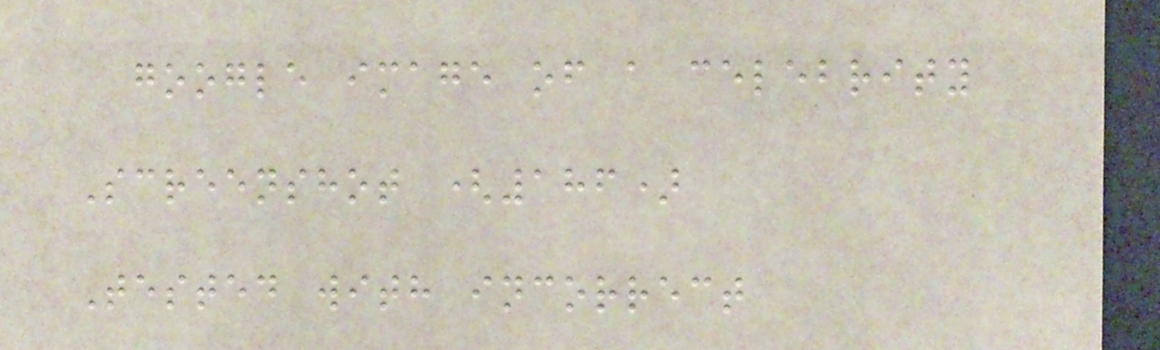google image of a celebrity
Screenshot (186)
Tested with incorrect
